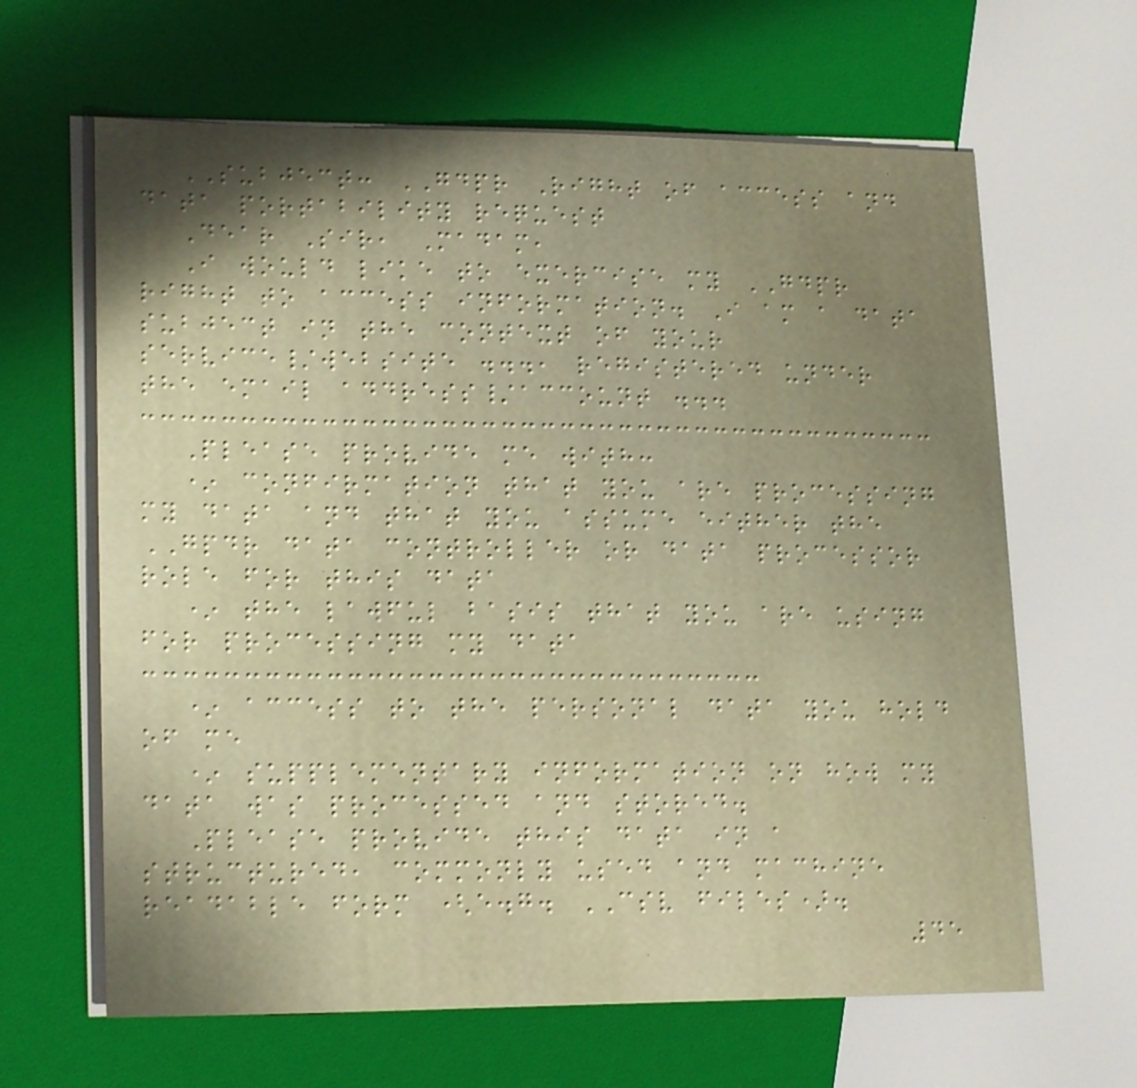SUBJECT: GDPR Right of access and
data portability request
Dear Sir, Madam,
I would like to exercise my GDPR
right to access information. I am a data
subject in the context of your
service/website ..., registered under
the email address/account ...
Please provide me with:
* confirmation that you are processing
my data and that you assume either the
GPDR data controller or data processor
role for this data
* the lawful basis that you are using
for processing my data
* access to the personal data you hold
of me
* supplementary information on how my
data was processed and stored.
Please provide this data in a
structured, commonly used and machine
readable form (e.g. CSV files).
45
